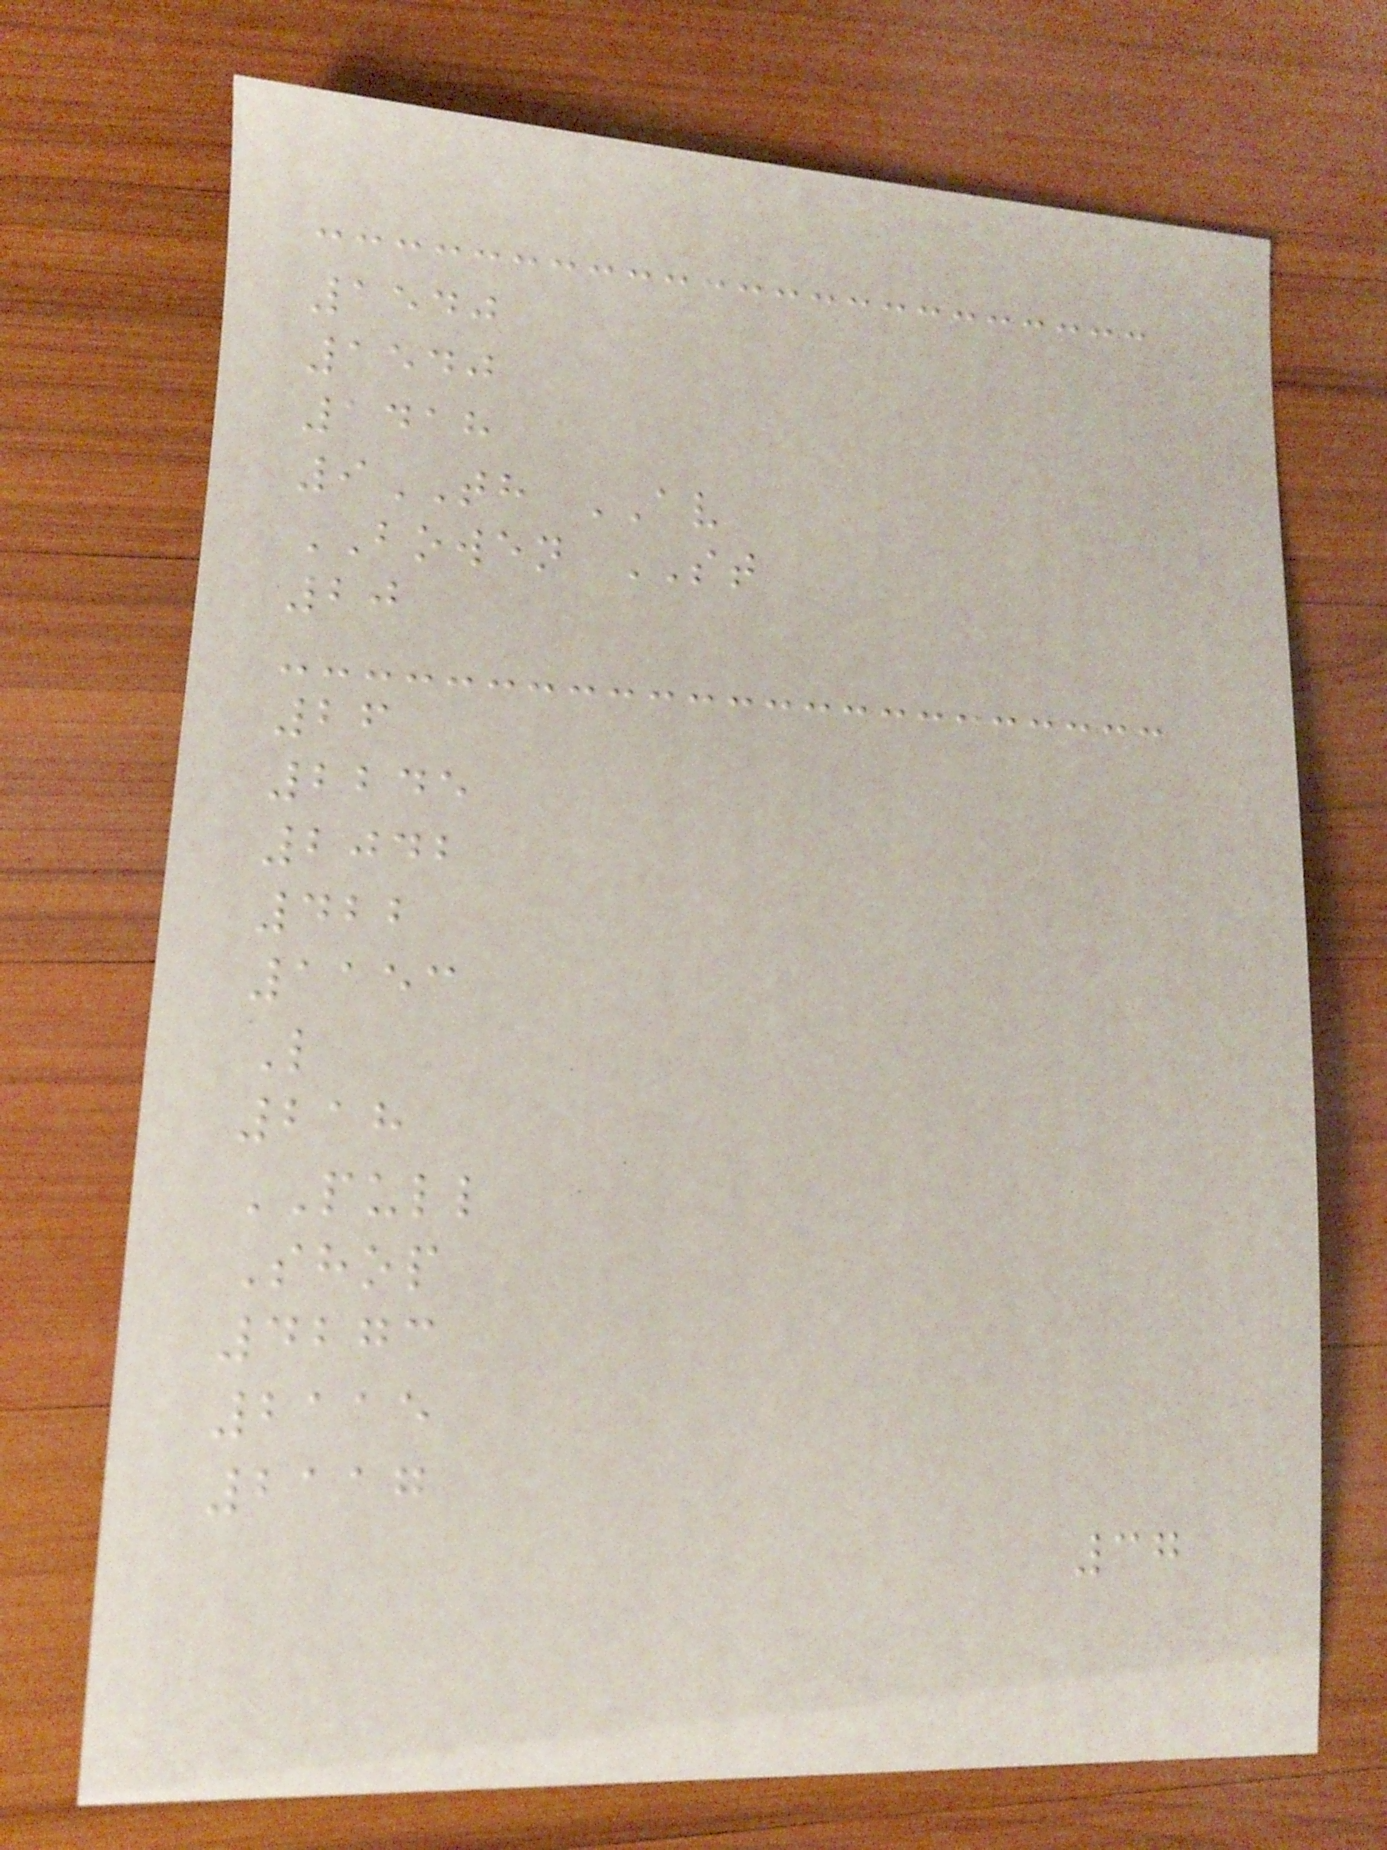1540
1540
1418
9TH AV
BOWEN ST
20
26
2245
2042
422
1153
L
218
PULL
Shop
4273
2115
2117
37
